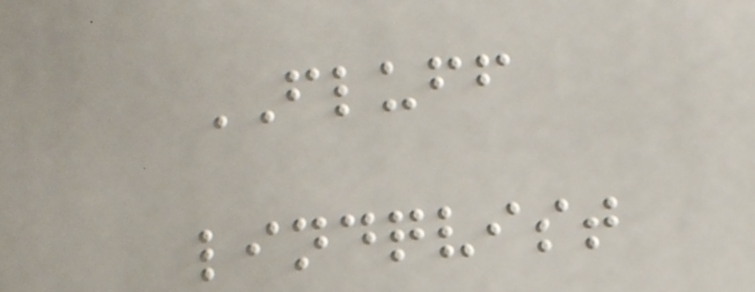FLUFF
lindqvist
